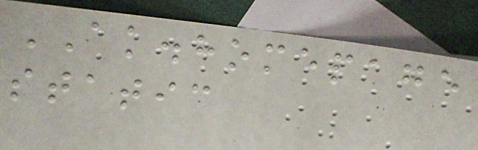AK.homepage
static
